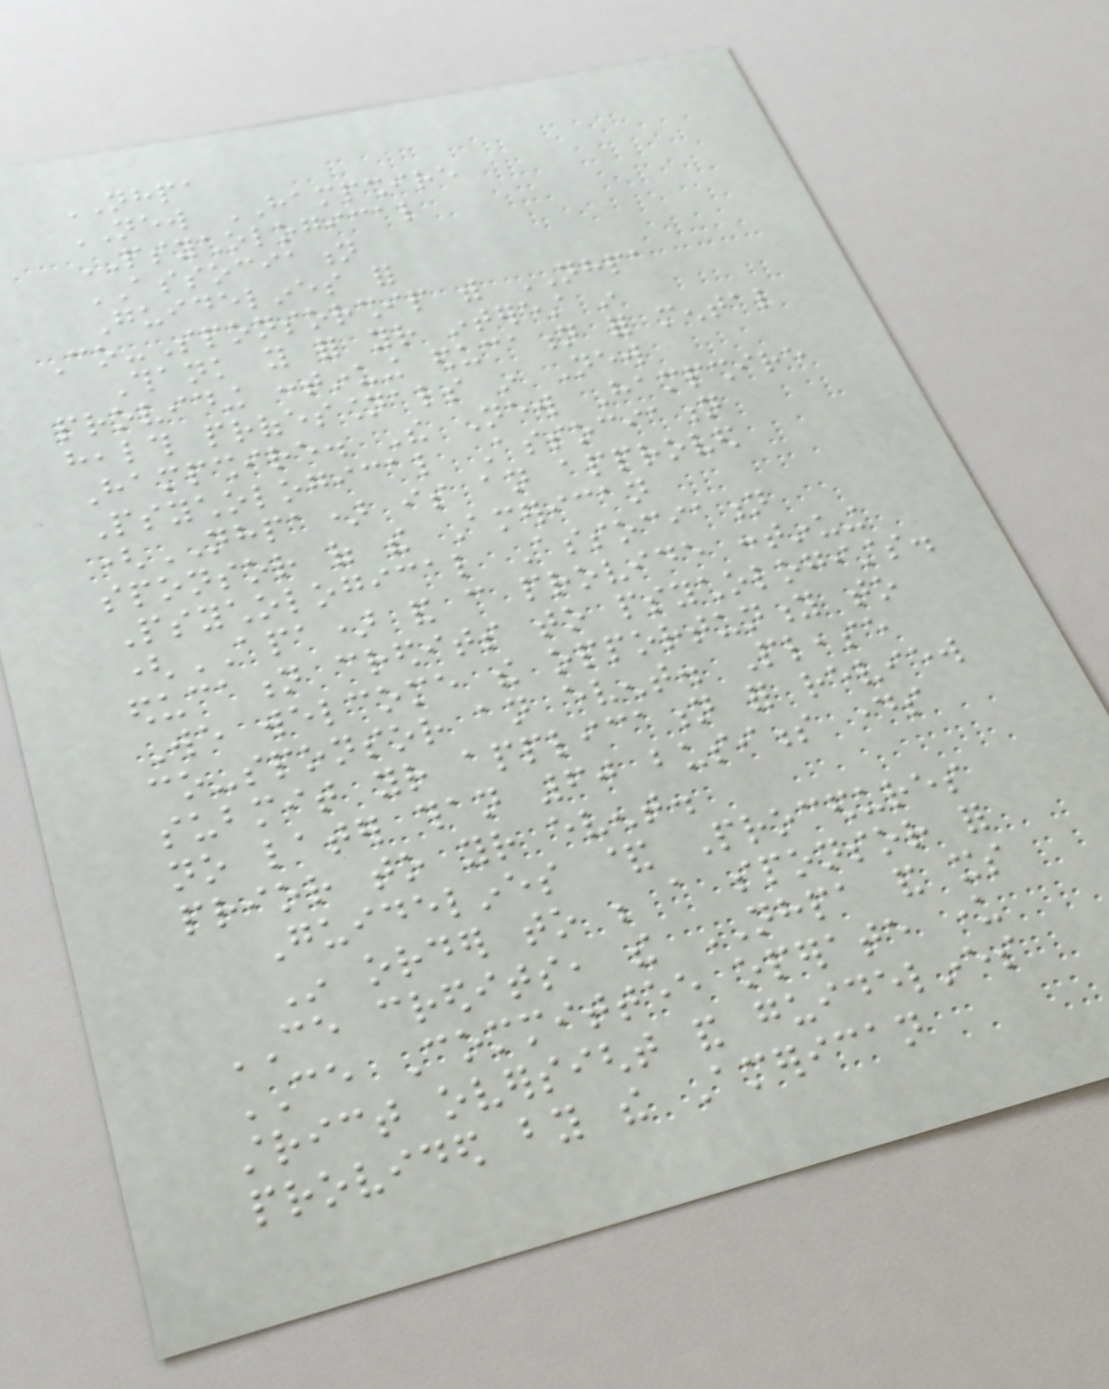NHPA
NEW HAMPSHIRE
PSYCHOLOGICAL
ASSOCIATION
Guidelines for
Co-Sponsorship with NHPA
Thank you for your interest in
providing continuing education for mental
health professionals in New
Hampshire. The New Hampshire
Psychological Association
(NHPA) is an approved
sponsor of the American
Psychological Association
(APA) and can provide continuing
education credits to psychologists.
We welcome the opportunity to
co-sponsor an event. Please
submit your application for review
no later than 60 business days
prior to your event.
Guidelines & Procedures
In order to be a sponsor for
CE credits, the NHPA and its
CE Committee operate under
strict oversight and guidelines
provided by the American
